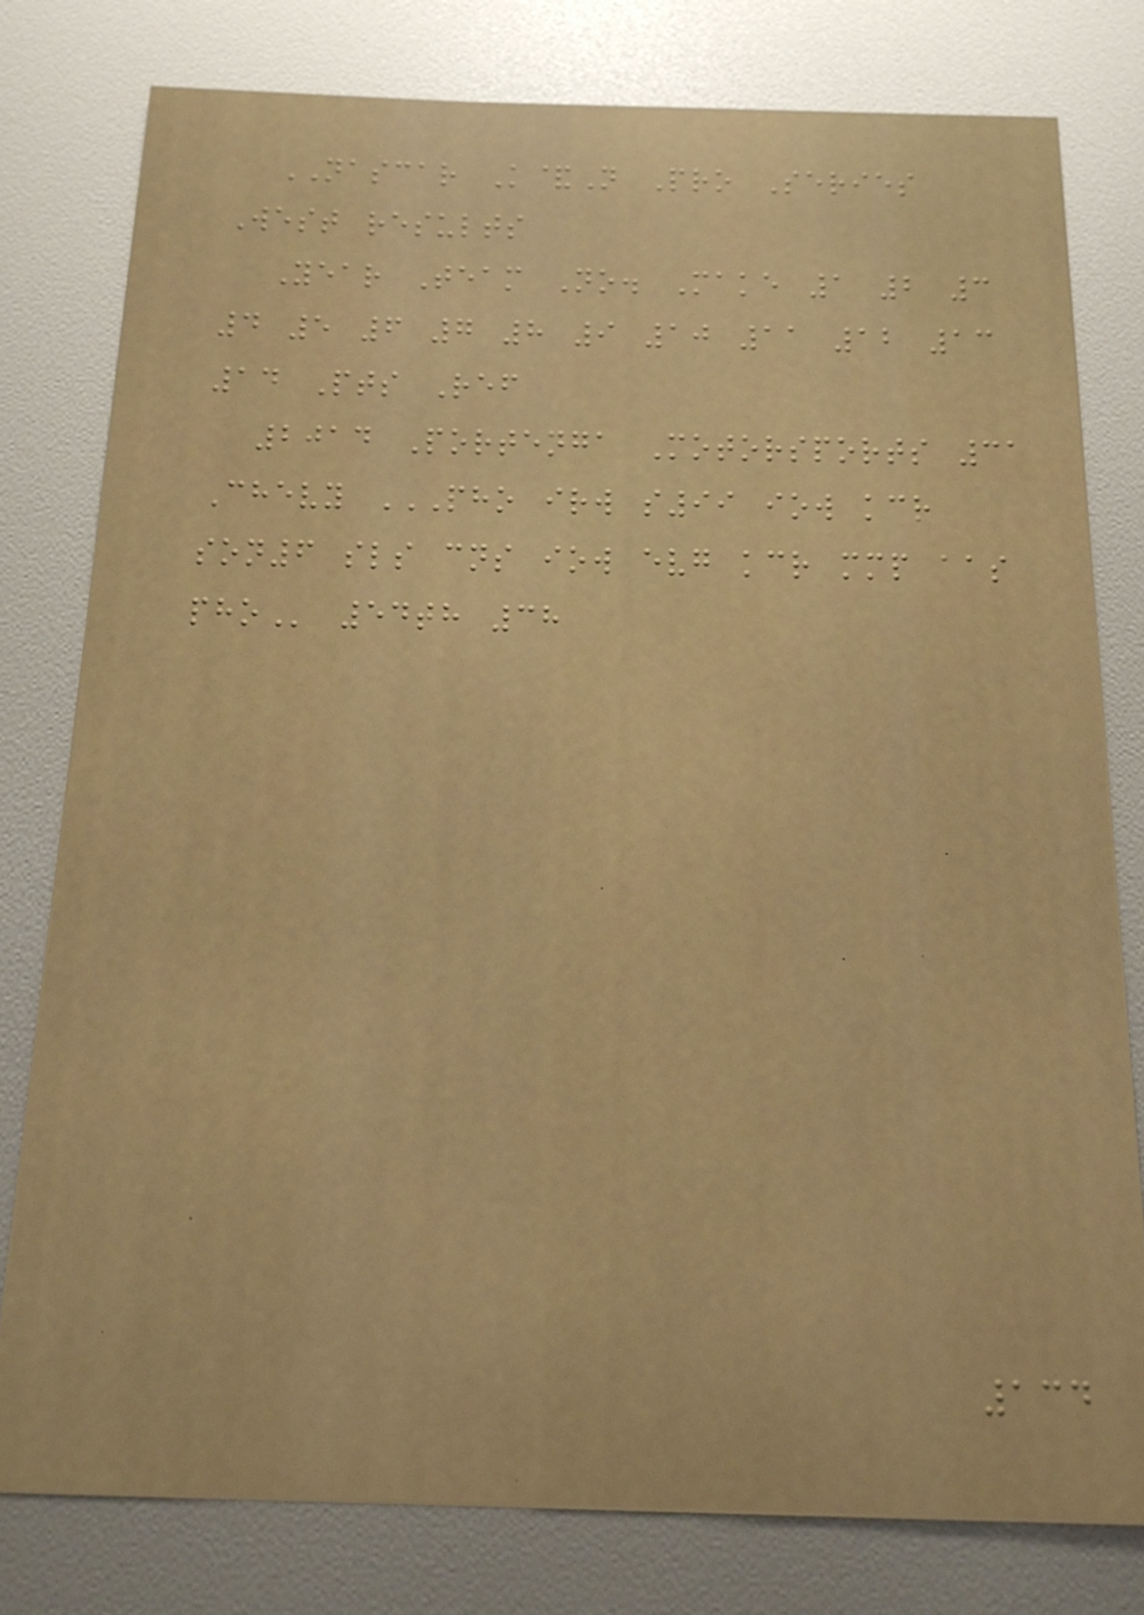NASCAR K&N Pro Series
West results
Year Team No. Make 1 2 3
4 5 6 7 8 9 10 11 12 13
14 Pts Ref
2014 Portenga Motorsports 31
Chevy PHO IRW S99 IOW KCR
SON6 SLS CNS IOW EVG KCR MMP AAS
PHO 54th 38
134
